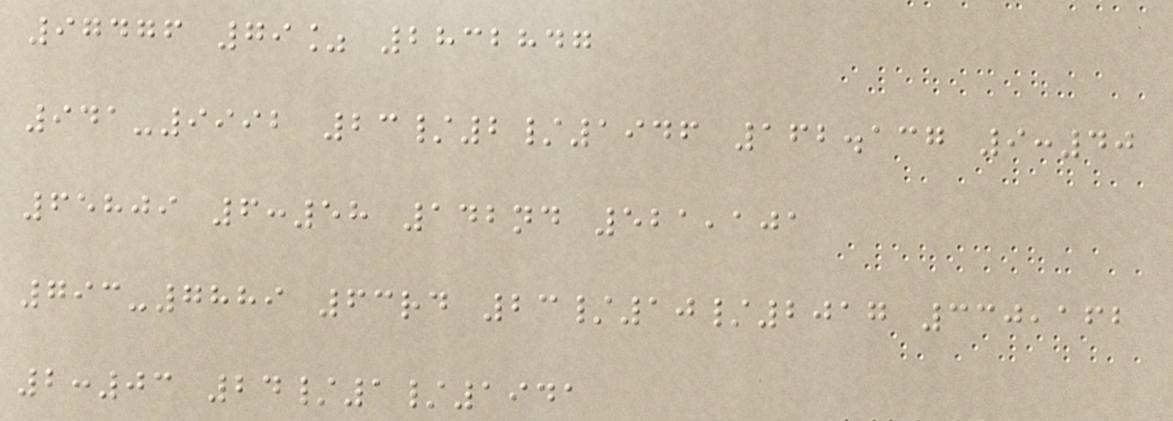97476 79% 2832847
941-9992 23/2/1946 162.137 9:40
65809 6:58 142nd 521,101
793-7889 63rd 23/10/2017 330,162
2:03 24/1/1941
